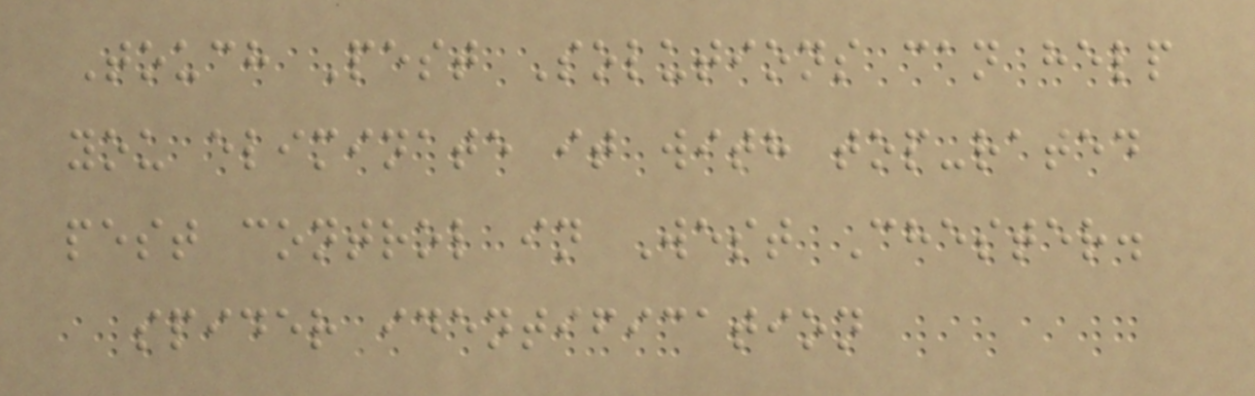Touch Pest Solutions can help
you eliminate it with top-rated
pest control in West Chester.
spider identification
